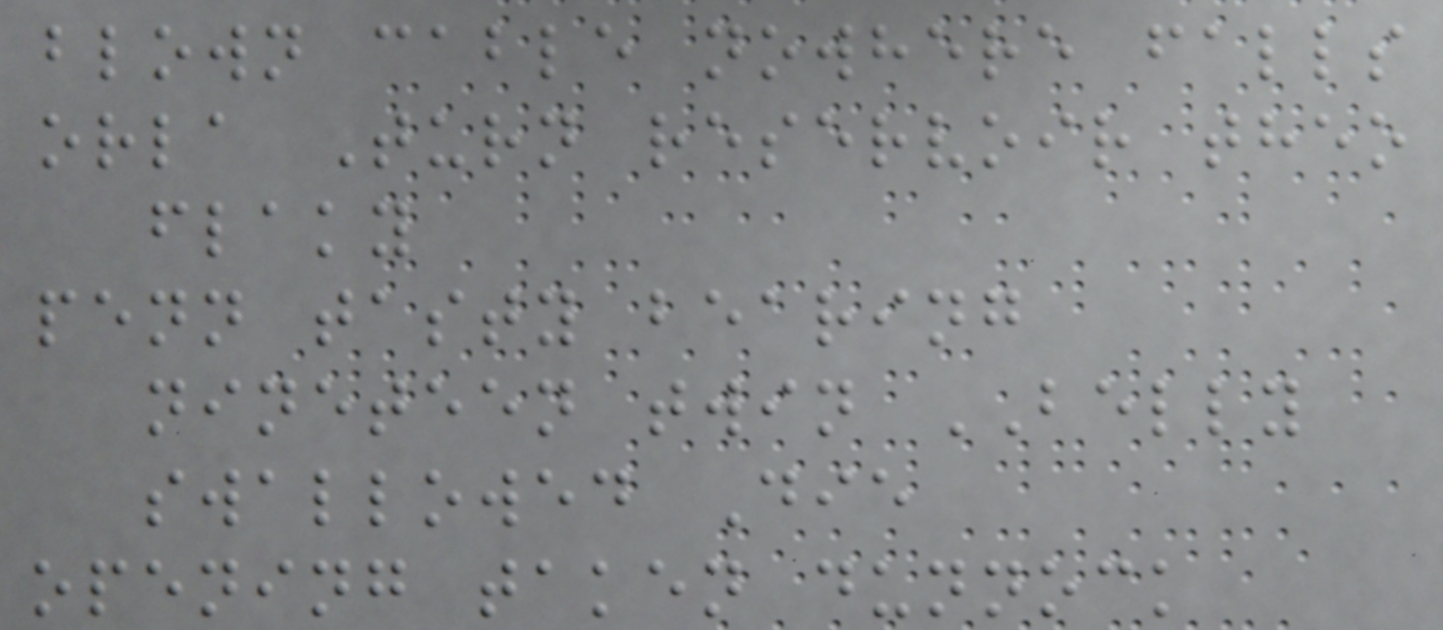blown cable nowhere falls
orla Turn reservoir theo
flaky
penn tasty bearing
nineteen twin BELLY
swallowed Die
opening taken dunnock
